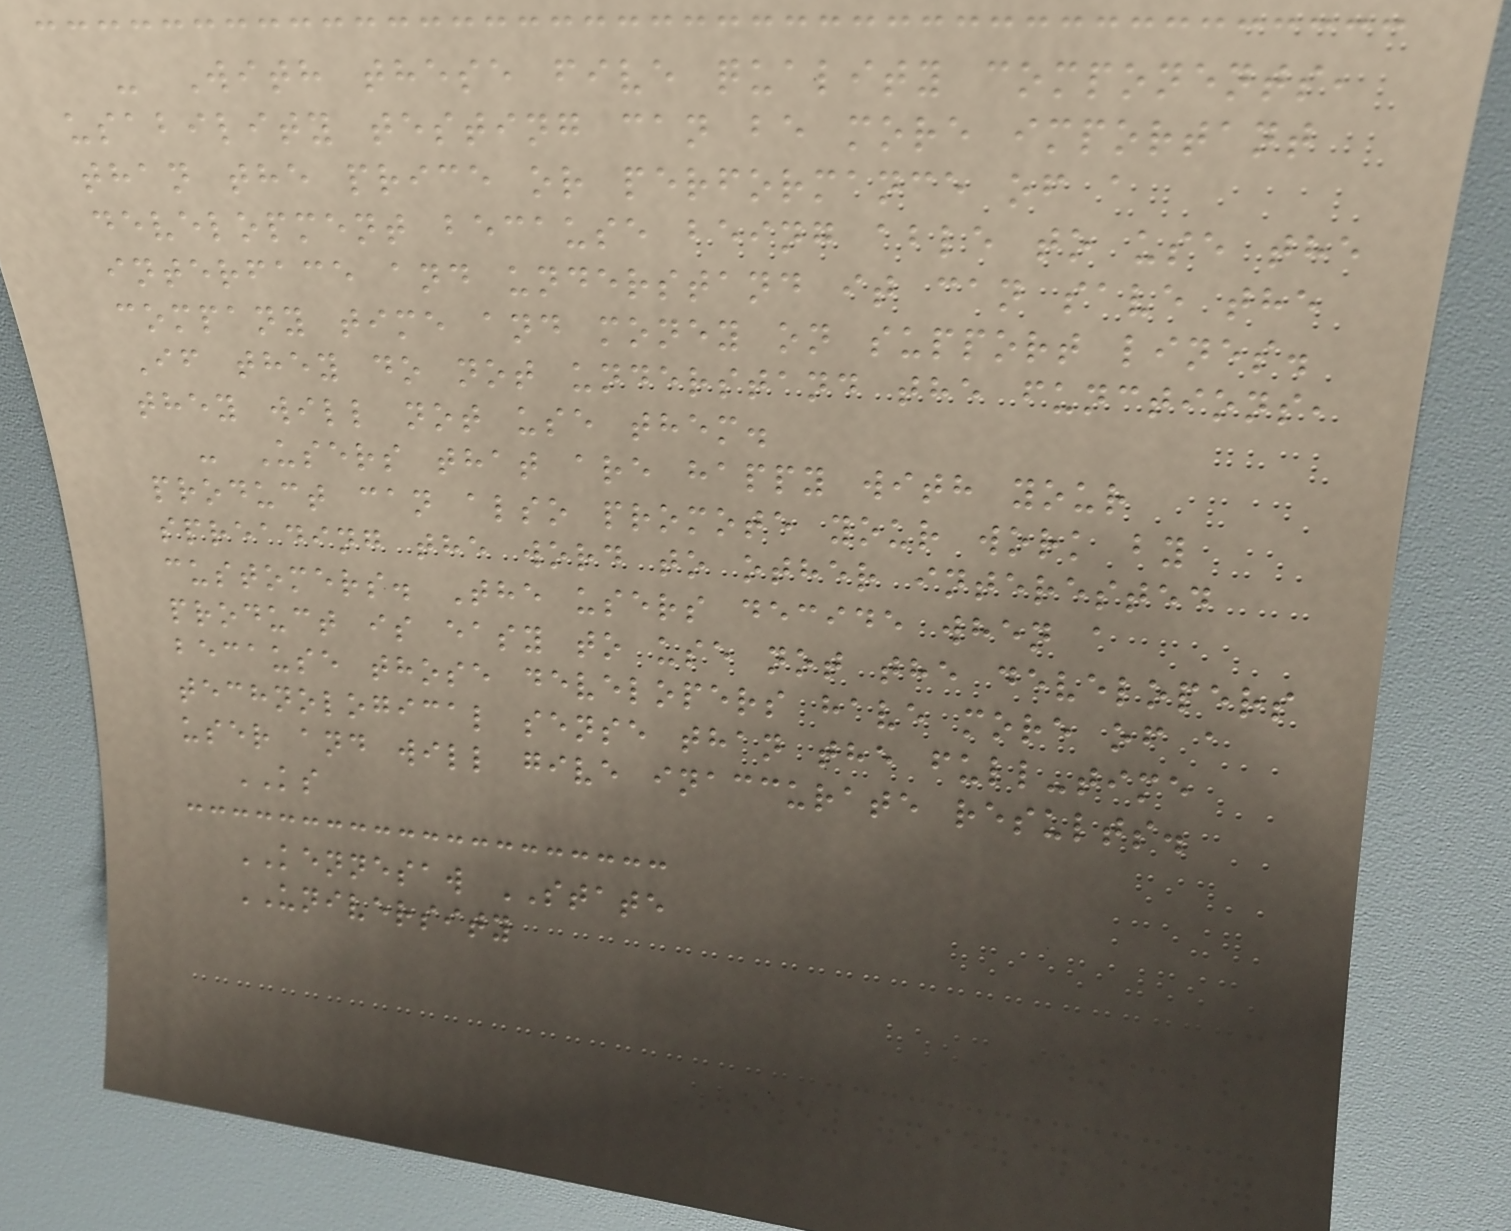- With these five quality components,
usability testing can be more important
than the price or performance of a
development because being able to use the
interface and understand it can save the
company time and money on support lines.
If they do not understand the functions,
they will not use them.
- Users that are happy with your
product can also promote your work by
spreading the word to other interested
customers. The users decide when a
product is easy to use not the developers
because those developers have more of a
technological sense than the full-time
user and will give inaccurate results.
KS
KENNESAW STATE
UNIVERSITY
